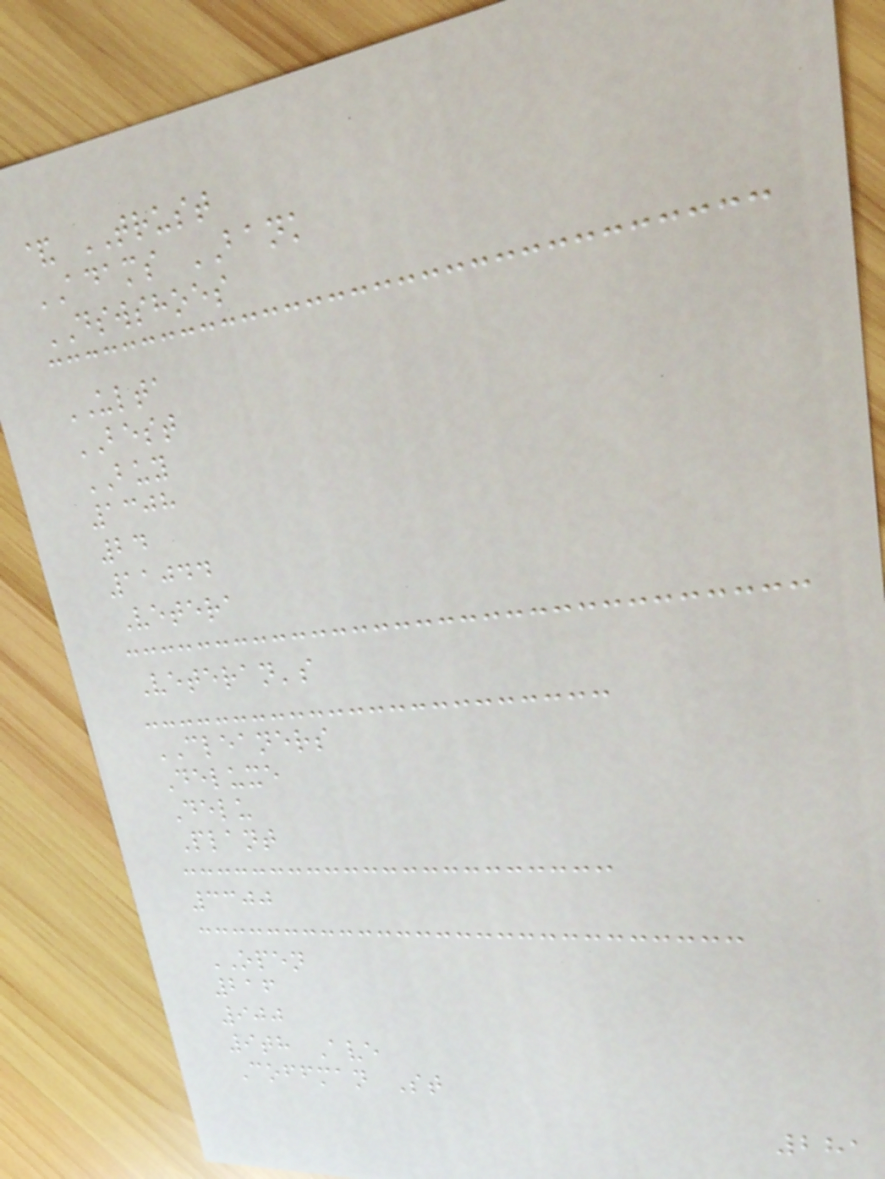& TRUST
ADAMS BANK
DSWSHOES
ULTA
BEST
BUY
1308
24
11044
Vetera
Veteran's
CLEANERS
Deluxe
Delu
Plant
3300
OPEN
216
900
9th Ave
Coffman St
281
